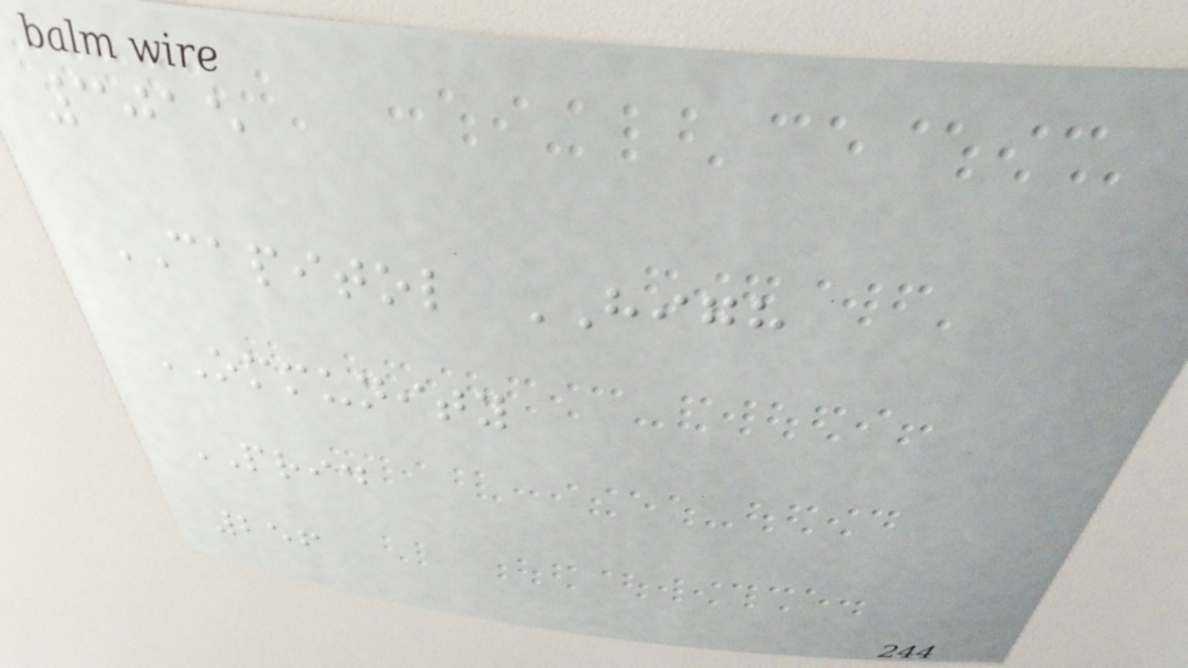3015
CAPITOL HIGH
OMMUNITY
PRID
256
